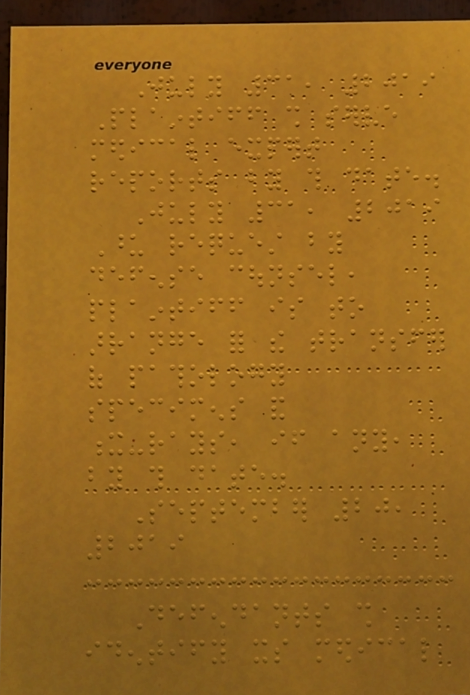July 31, 2019
Plaintiff shall serve
medical expert
reports by this date.
July 31, 2019
Upon request by
defense counsel,
plaintiff is to
arrange for the transfer
of pathology
specimens and
x-rays, if any,
by this date.
September 20,
2019
Defendants shall
identify its medical
